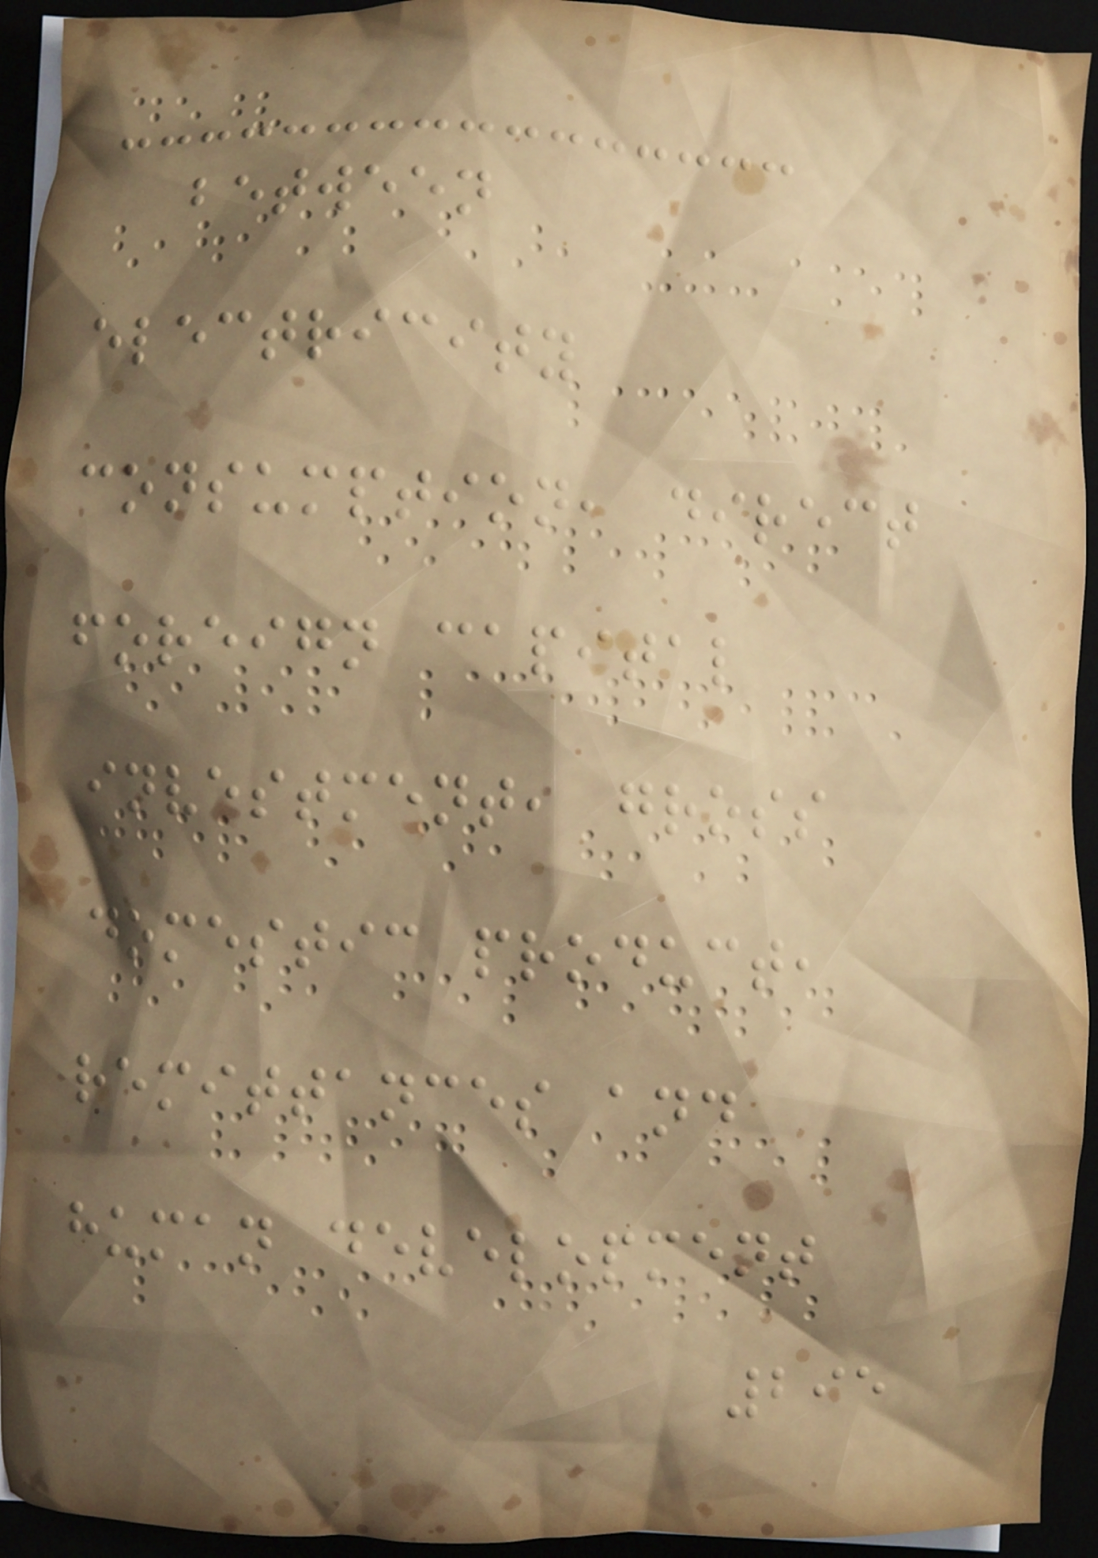between
electricity
consumption, direct
foreign capital
investment, gross
domestic product,
remittances and
human development
295
